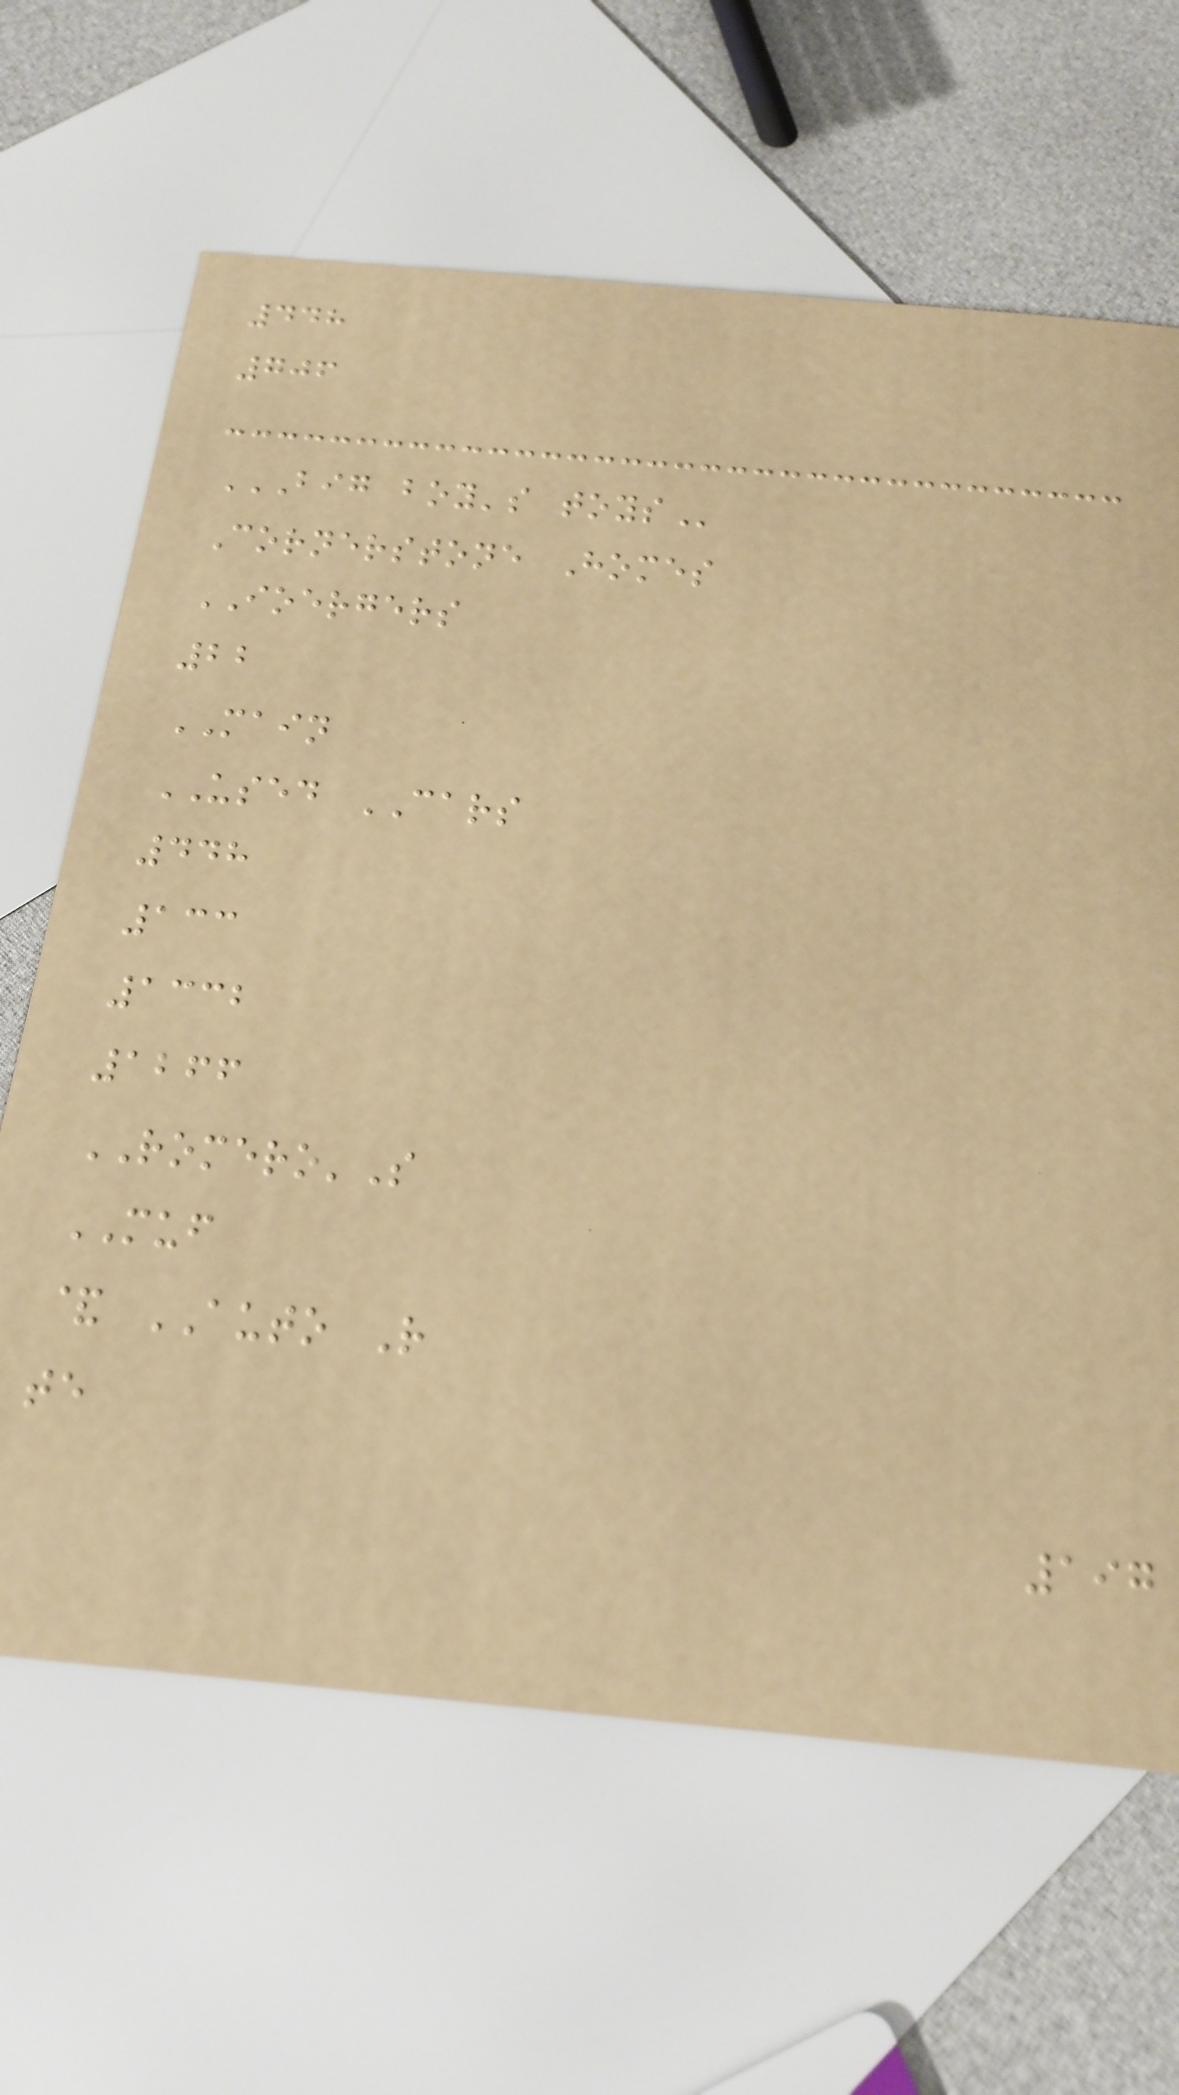448
706
BIG BOY'S TOYS
Cornerstone Homes
IOERGERS
22
MAIN
USED CARS
448
133
1332
1266
ROMERO'S
MUF
& AUTO R
te
197
